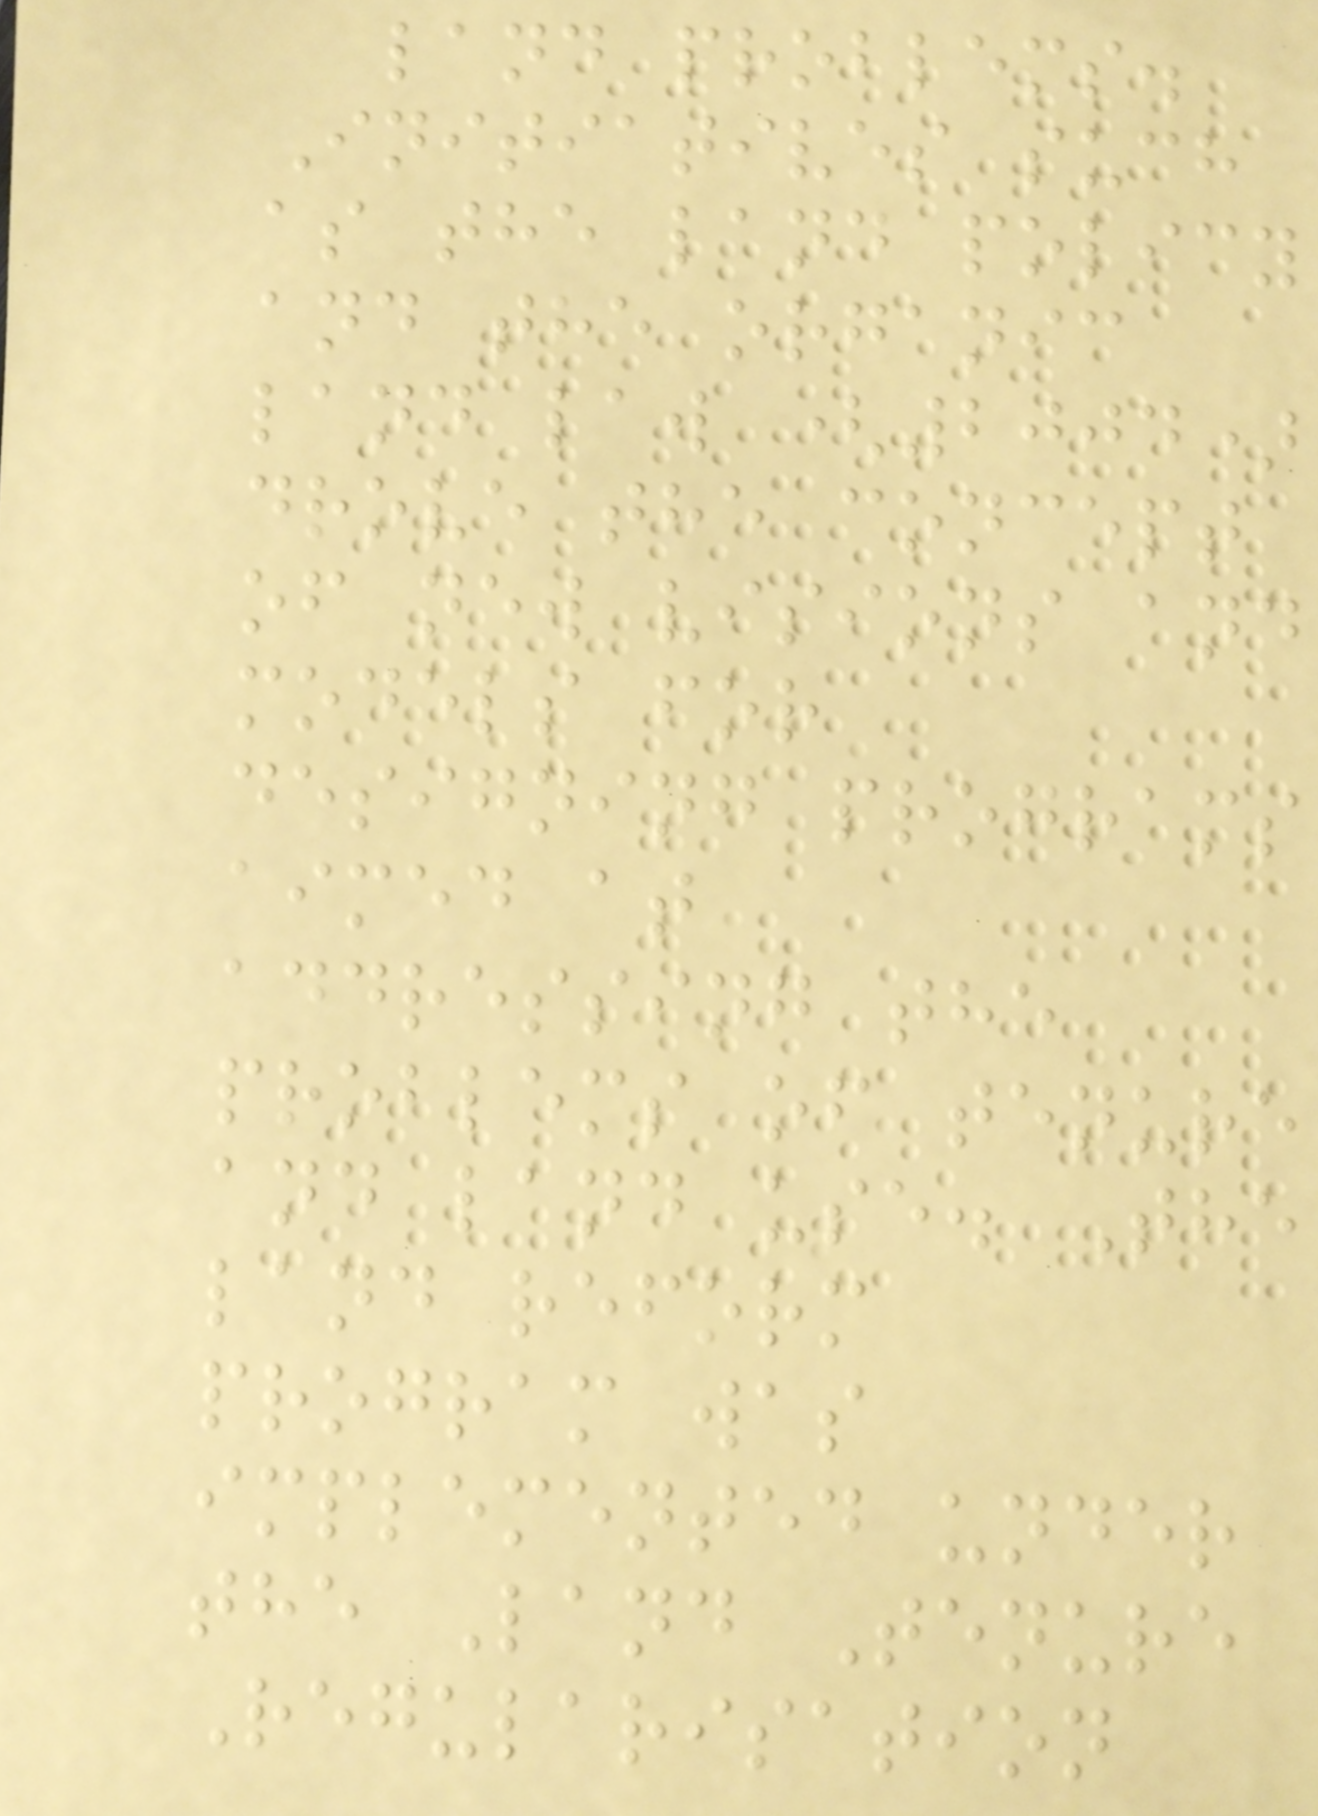land problems.
Initiatives such
as the land policy
and the organic
land law (2004)
drove the concept
of new visions and
models for
designing programs
aimed at
addressing the
problems of tenure
and land use. The
land reform
program was
implemented under
the Land Tenure
Regularisation
